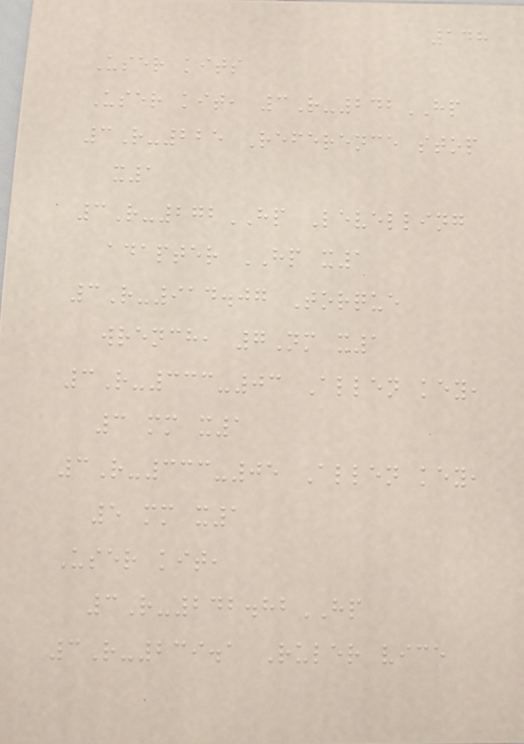148
User kits
User kit, 3R-242HP
3R-225 Reference stop
x1
3R-272HP Levelling
adapter HP x1
3R-914.07 Torque
wrench, 7Nm x1
3R-333-03 Allen key,
3 mm x1
3R-333-05 Allen key,
5 mm x1
User kit,
3R-242.82HP
3R-239.1 Ruler vice
